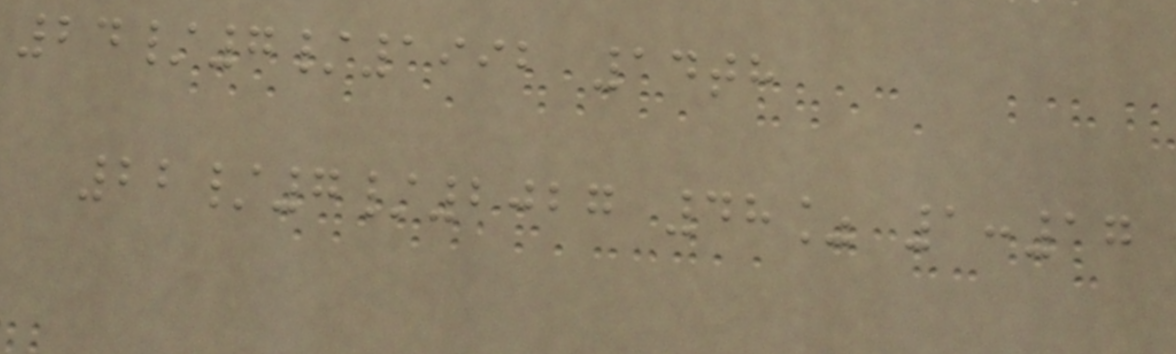24/7/1992 14th
22/7/2027 48% 1:17
